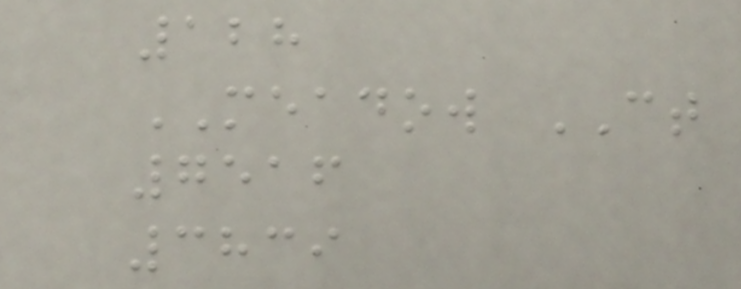128
MEADOW CT
7516
3839
